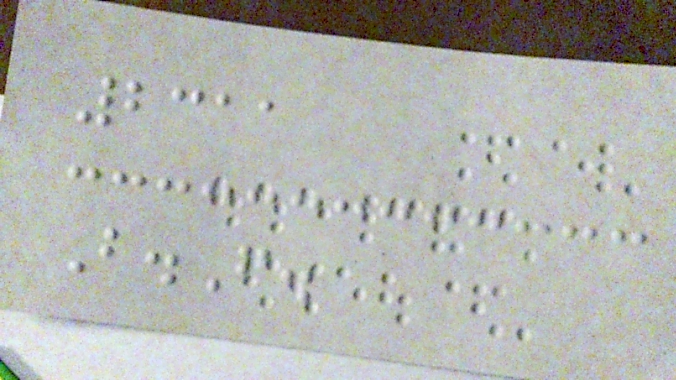2311
B.F.
